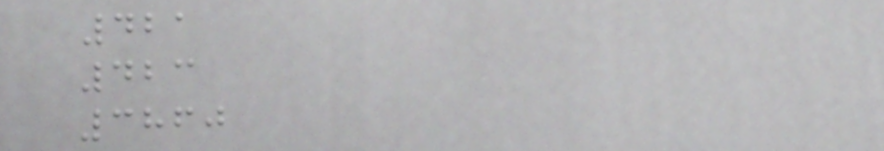421
423
3860
